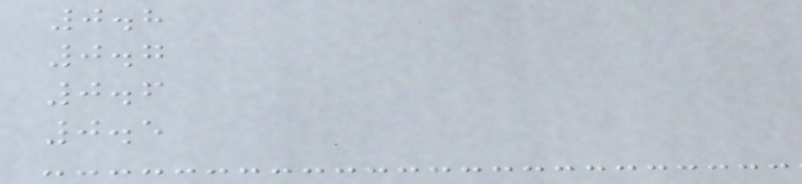0.8
0.7
0.6
0.5
